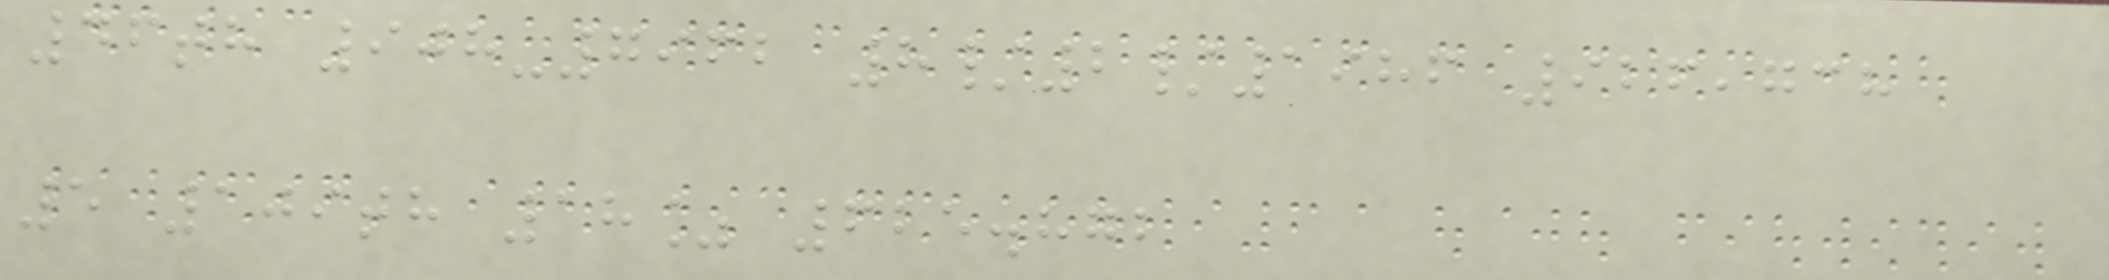46th 908-7962 8/2/1986 926,738
5 109th 18% 625.872
